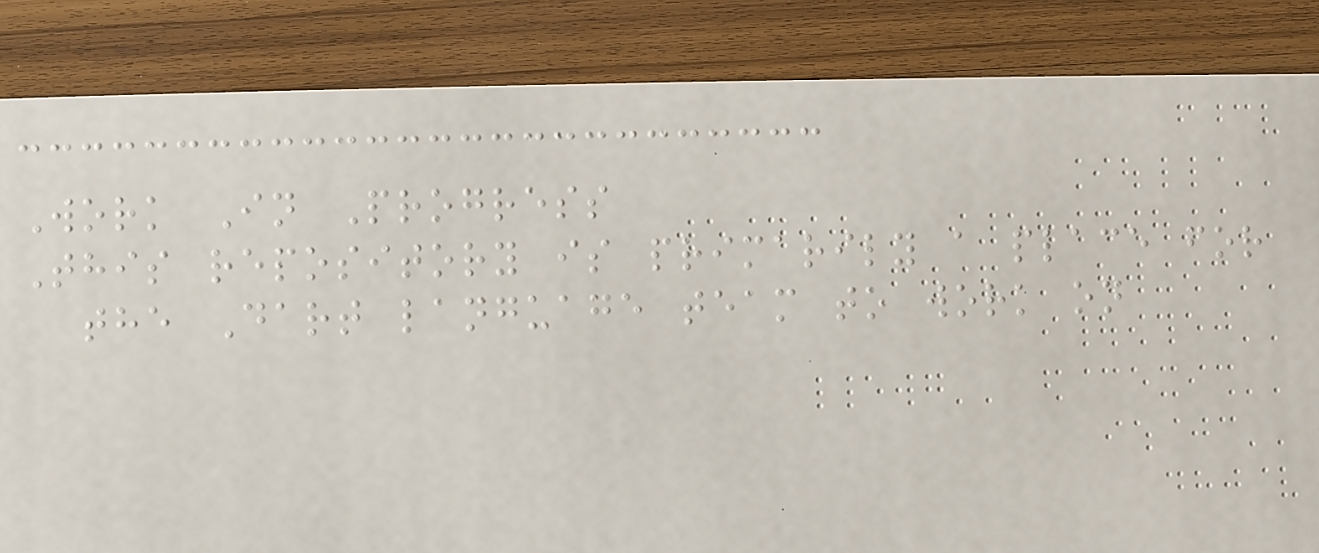Work In Progress
This repository is primarily a place for
the Dart language team to work on
